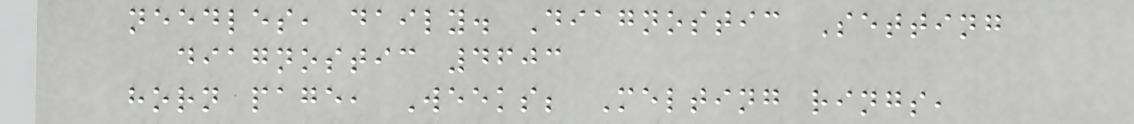needles, daily. Diagnostic Setting
diagnostic 4603
horn page, Weeks; Melting rings,
